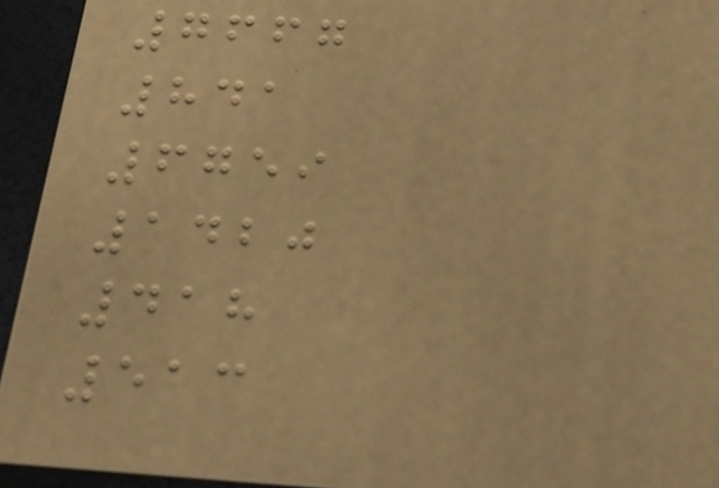7667
841
6759
1420
418
513
